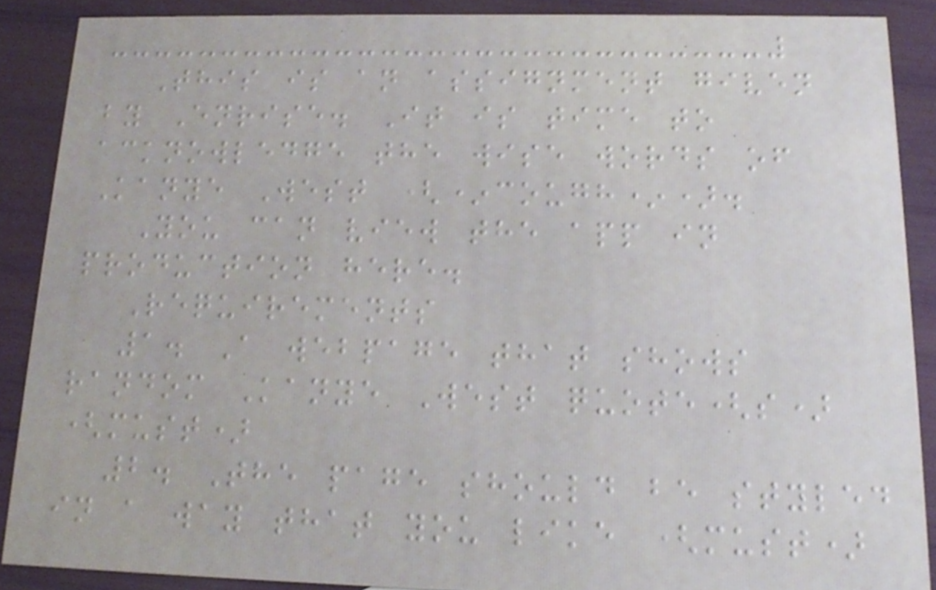This is an assignment given
by Enrise. It is time to
acknowledge the wise words of
Kanye West (*cough*).
You can view the app in
production here.
Requirements
1. A webpage that shows
random Kanye West quote(s)
(must)
2. The page should be styled
in a way that you like (must)
